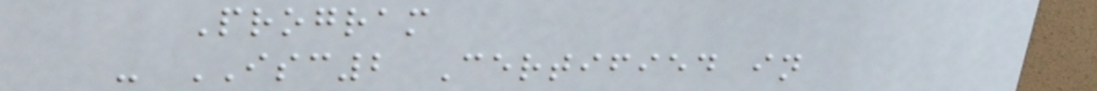Program
- ISC2 Certified in
